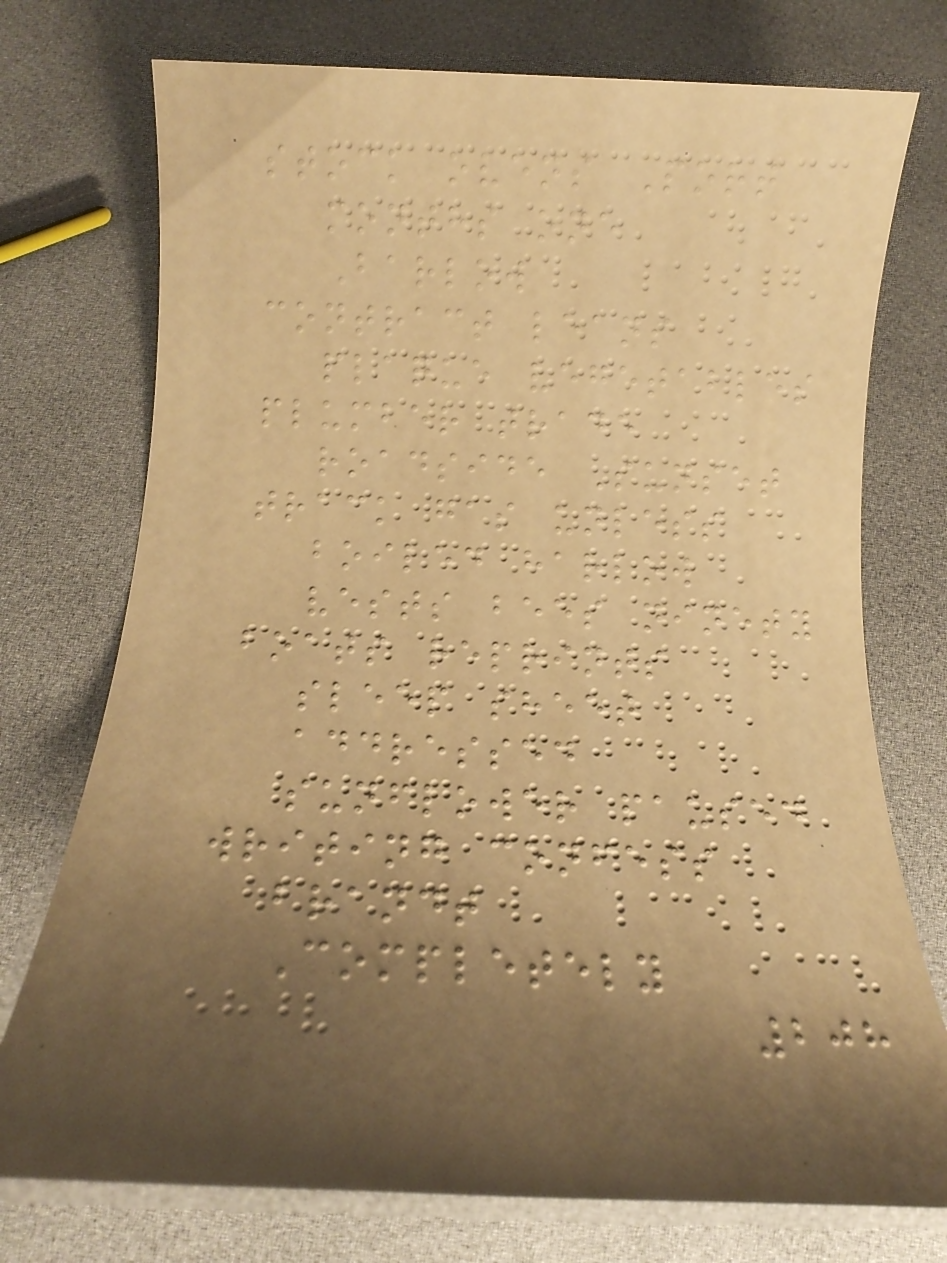stock ovens Port
months one
Barlow
contract leans
plaque vegetables
plumber trade
roadside Sunset
track gas unless
boiled harlow
vests bees ninety
boats reprints
sleep sheet
addressed
sunflower paused
writing confess
brandt
Completely
208
